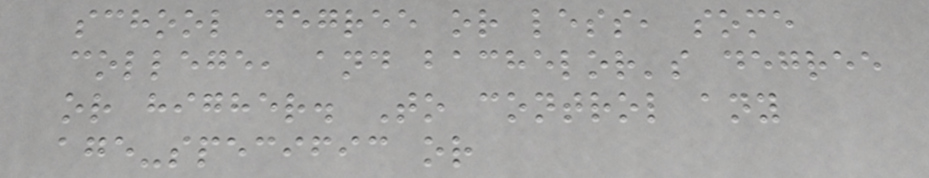school degree or less, some
college, and bachelor's degree
or higher. To control any
age-specific or
